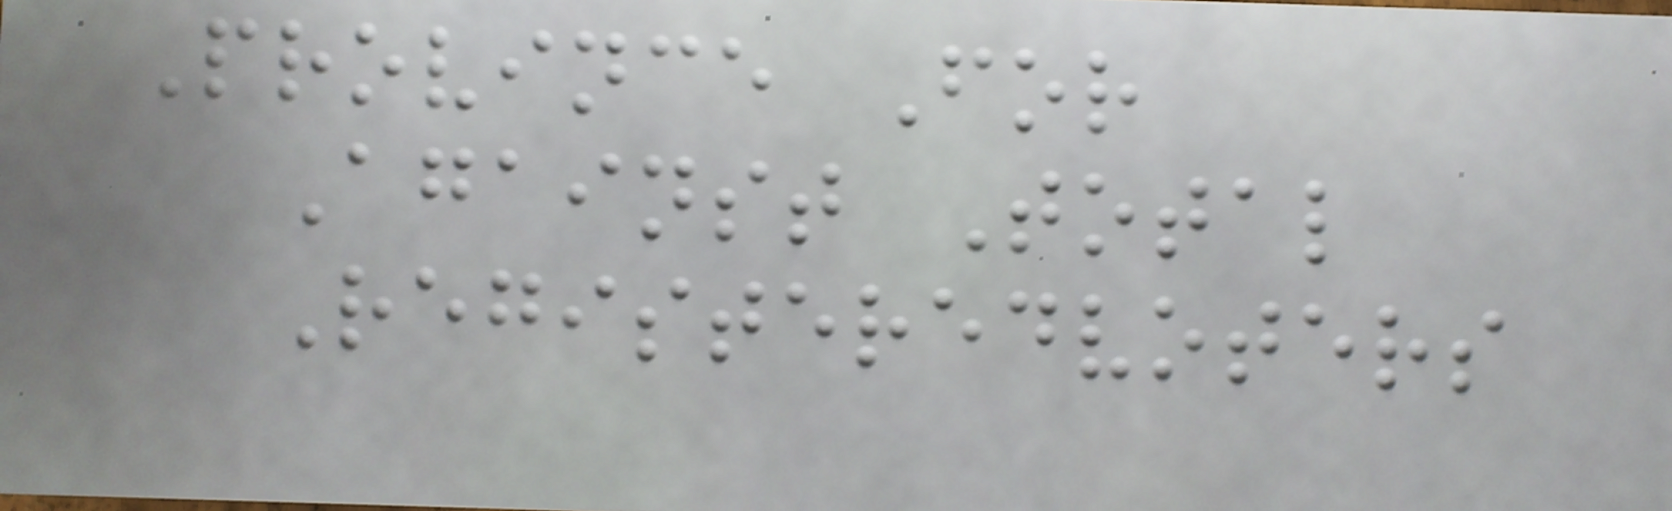Province For
Against Total
Registeredvoters
